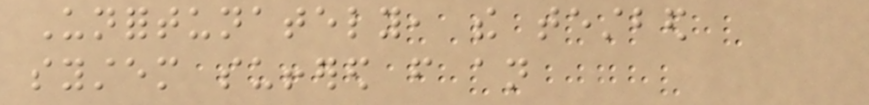Unfortunately, the testbed
system suffered from an
